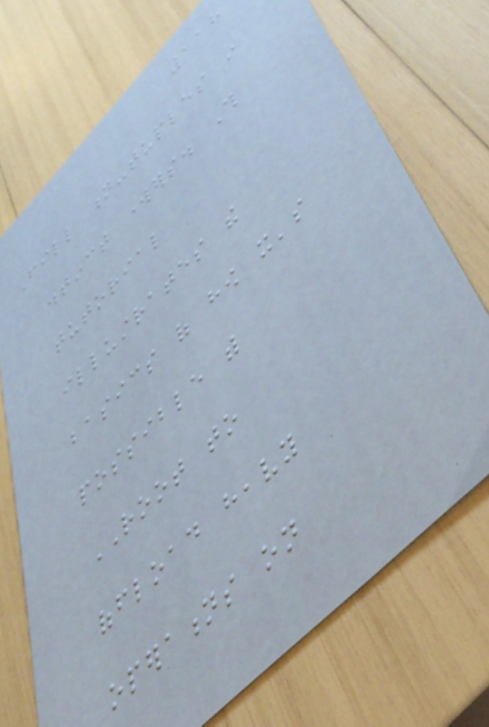118
Fill n-tuples in
distinct workers. This
tutorial
illustrates the
basics of how it's
possible with
ROOT to
offload heavy
operations on
